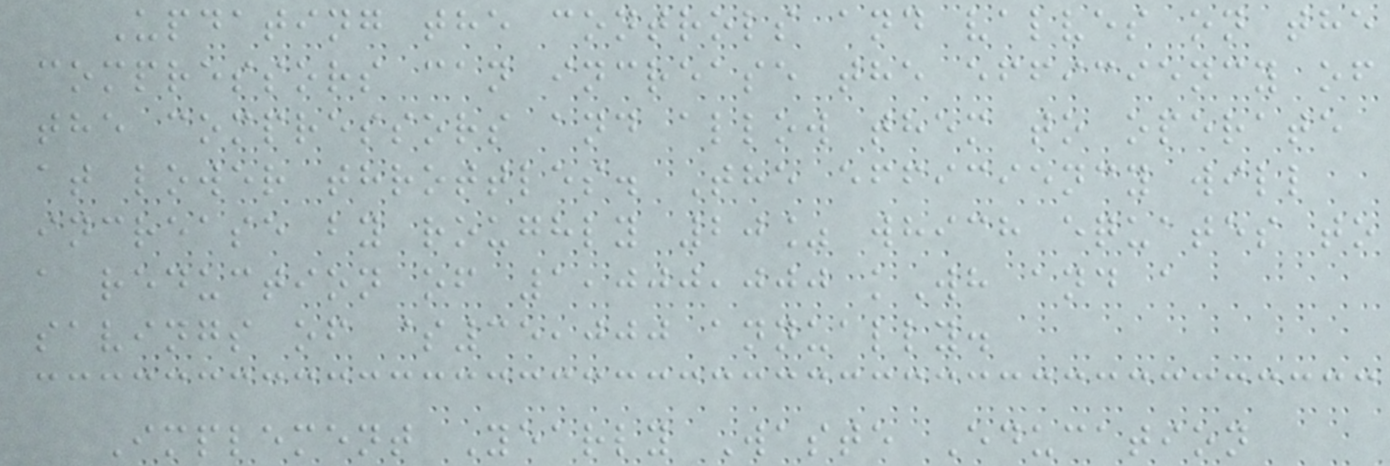Updating the controls and valves on the
compressors can increase the efficiency of
the compressors and allow them to operate
at lower throttles. The efficiency will
increase by roughly 20% which equates to
a reduction of 1,000,000 kWh and a
savings of $35,000 annually.
Implement Yearly Waste Education
